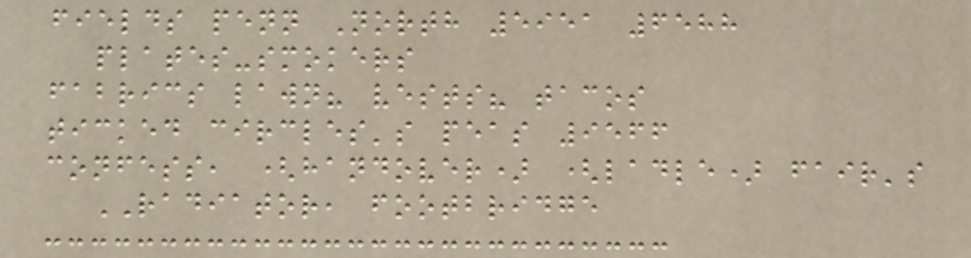fields penn North 5951 6588
plates-smokers
fabrics lawn? vests? tacos
ticked circles's peas 9566
confess, (handover) (ladle) fair's
RADIATOR, footbridge
